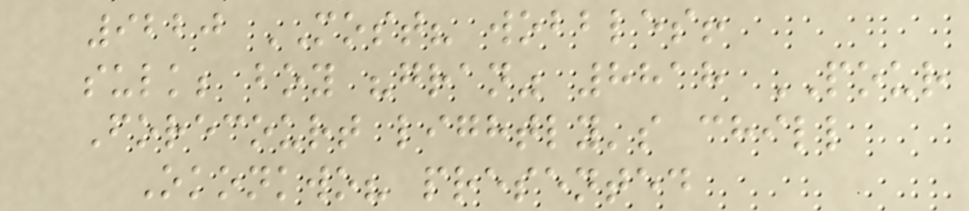9220 MOST? wobbles!
sulk; boy "gran" 8818 POUR
Forecourt lightly's chill
Okonkwo? presented
